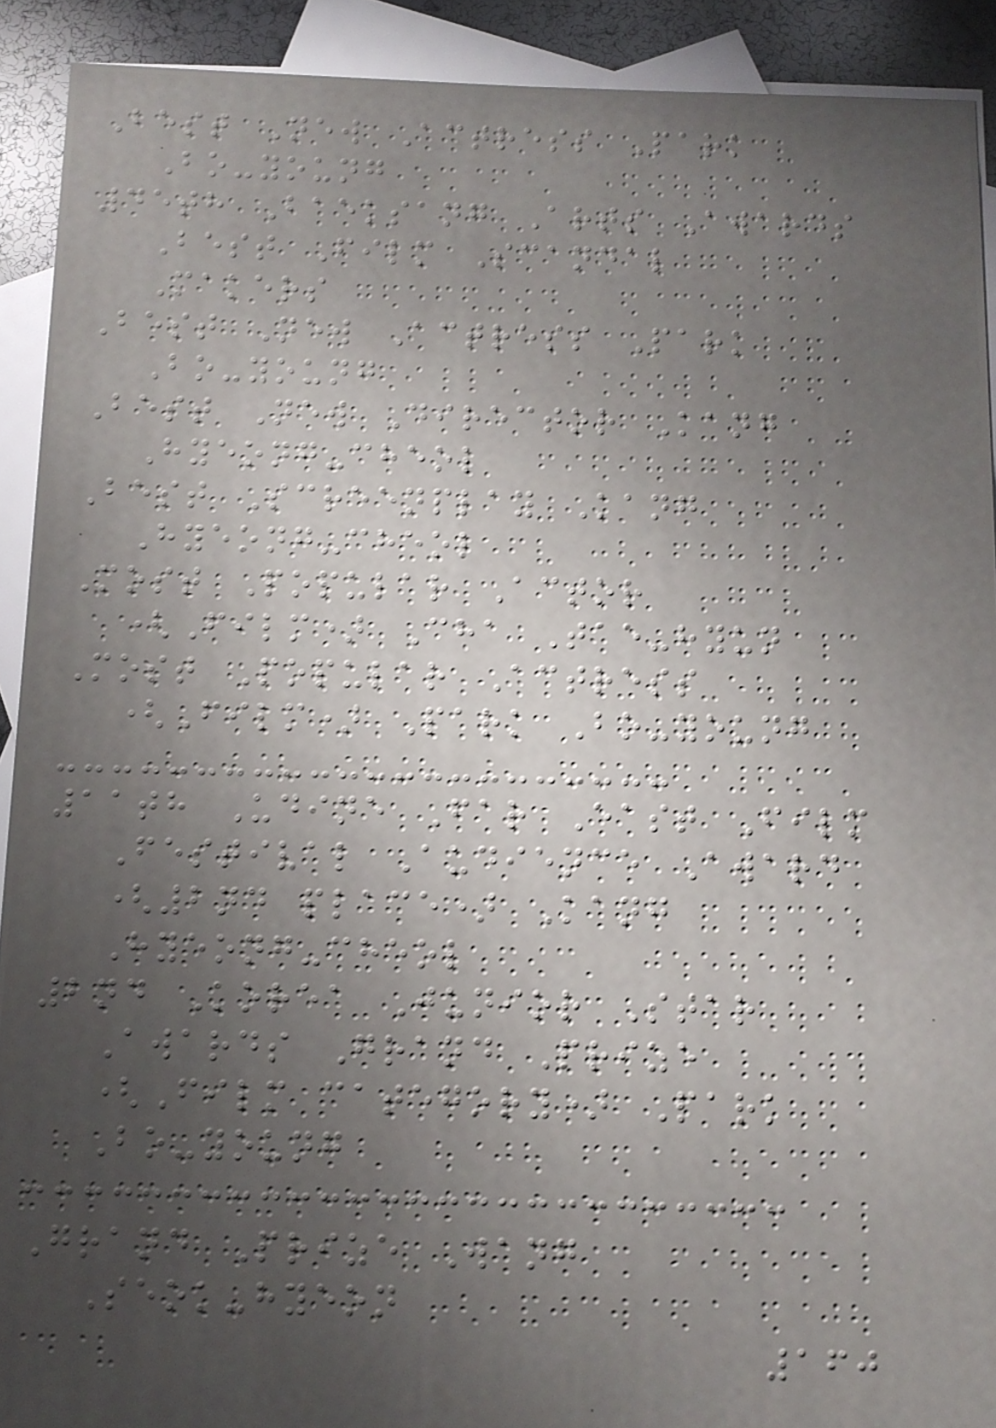Best New Actress Park
Bo-young
45th Baeksang Arts Awards
Best Film Scandal
Makers
Best New Actress Park
Bo-young
Best New Director Kang
Hyeong-cheol
Best Screenplay Kang
Hyeong-cheol
Most Popular Actor
(Film) Cha Tae-hyun
Most Popular Actress
(Film) Park Bo-young
11th Udine Far East Film
Festival Audience Award
(2nd place) Kang
Hyeong-cheol
2nd Korea Junior Star
Awards Grand Prize
(Film category) Park
Bo-young
Grand Prize Wang
Seok-hyeon
160
